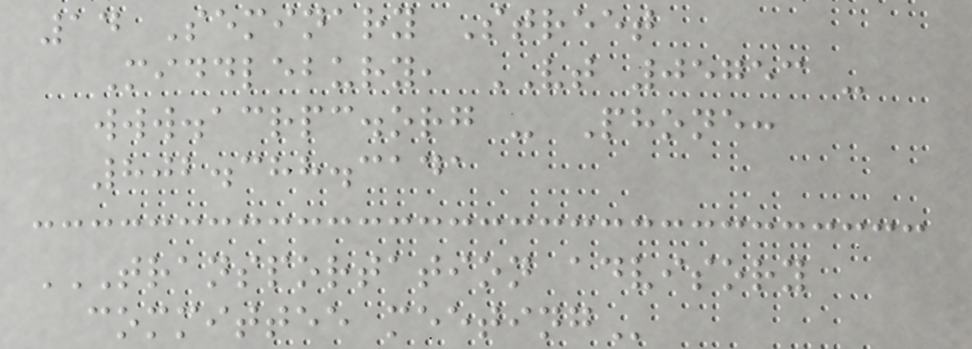14 Seminary Street
Middlebury, VT 05753 -
www.acrpc.org - Phone:
802.388.3141
TRANSPORTATION ADVISORY
COMMITTEE MEETING
